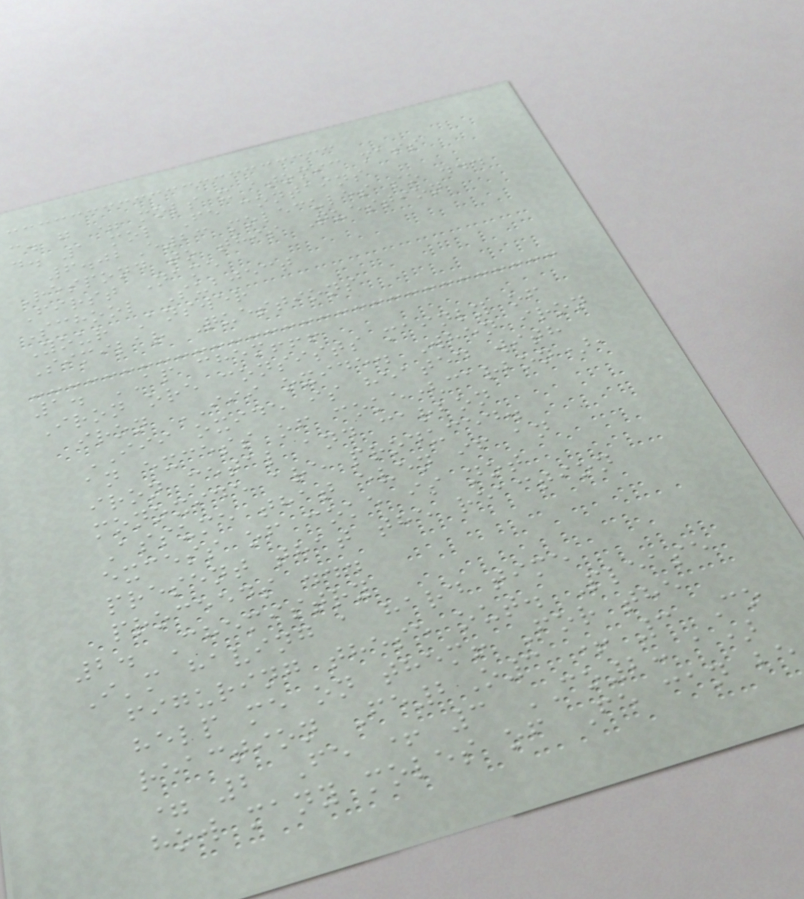c. g = mols x atomic mass
d. 1 mol Fe contains
6.02E23 molecules so ...
Respond to this Question
First Name
School Subject
Your Answer
Similar Questions
1. AP chem!!!
Iron ore consists mainly of
iron III oxide. When iron
III oxide is heated with
an excess of coke(carbon),
iron metal and carbon
monoxide are produced.
Assume that even if an
excess of coke is not
present that the reaction
proceeds ...
2. Chemistry
I'm having a hard time
figuring these out. Please
help me on them! For the
reaction Fe2O3 + 3 Co
= 2 Fe + 3 CO2: a)
how many moles of Fe can be
